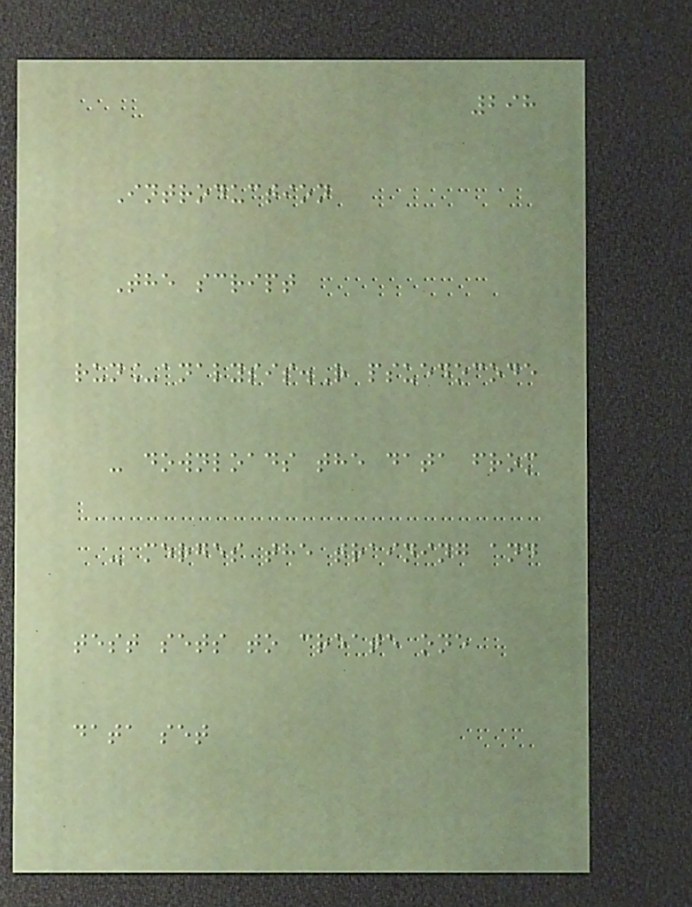298
Introduction
The script
run_analysis.R psuedocode
- downloads the data from
- merges the training and
test sets to create one
data set
